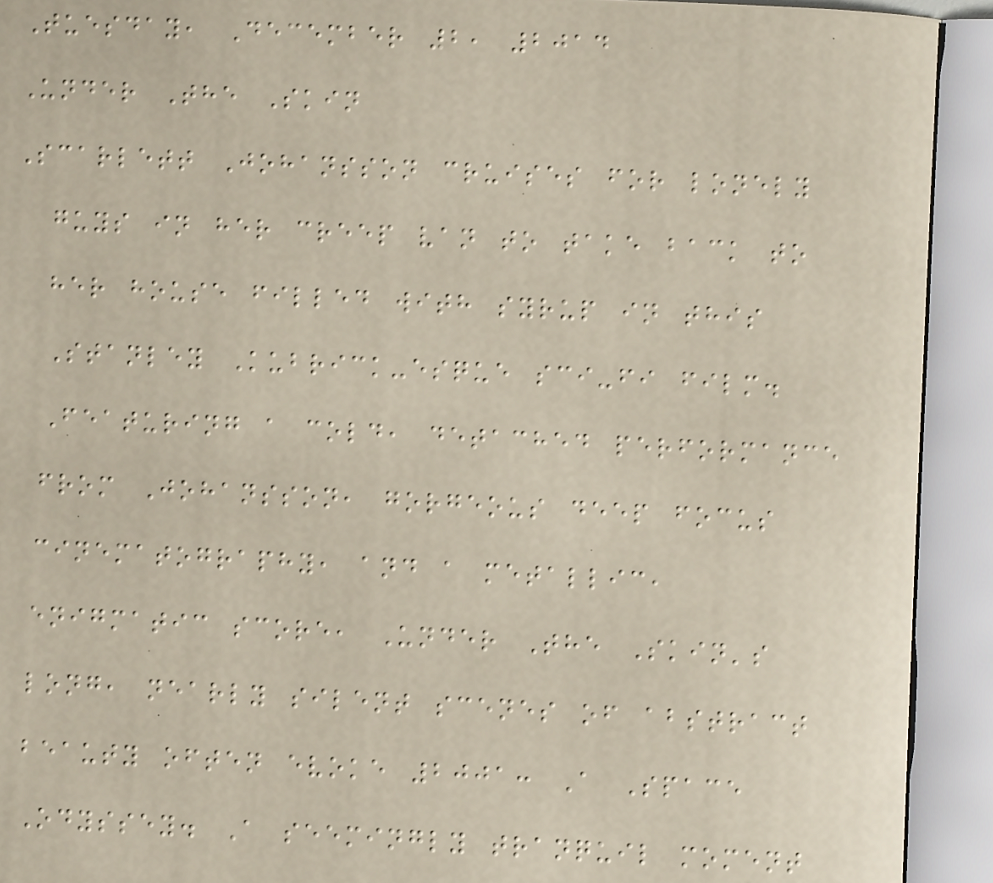Tuesday, December 2, 2014
Under The Skin
Scarlett Johansson cruises for lonely
guys in her creep van to take back to
her house filled with syrup in this
Stanley Kubrick-esque sci-fi film.
Featuring a cold, detached performance
from Johansson, gorgeous deep focus
cinematography, and a metallic,
enigmatic score, Under The Skin's
long, nearly silent scenes of abstract
beauty often evoke 2001: A Space
Odyssey. A seemingly tranquil moment
